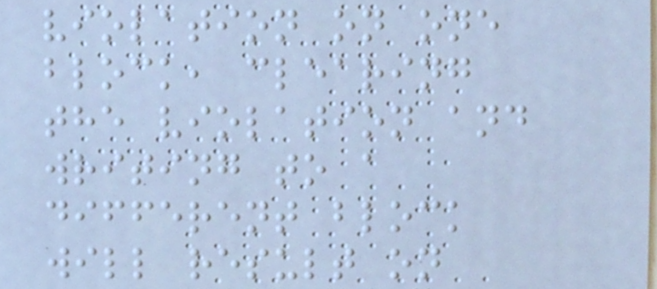violation on one
block, clearing
the violation and
writing to a
different block
will result on
